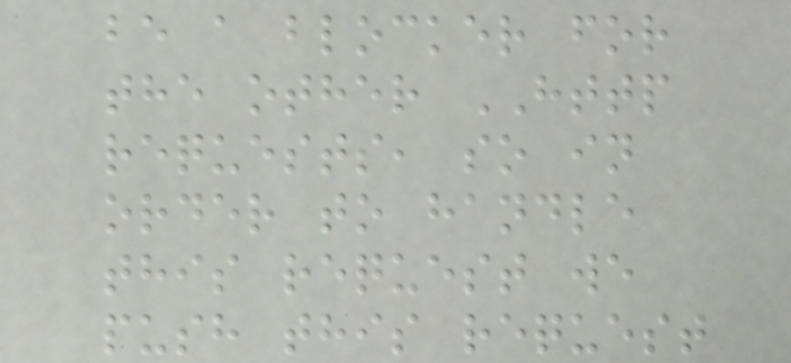be a blocker for
the other HTTP
requests, so in
order to handle
this request we
push this request
